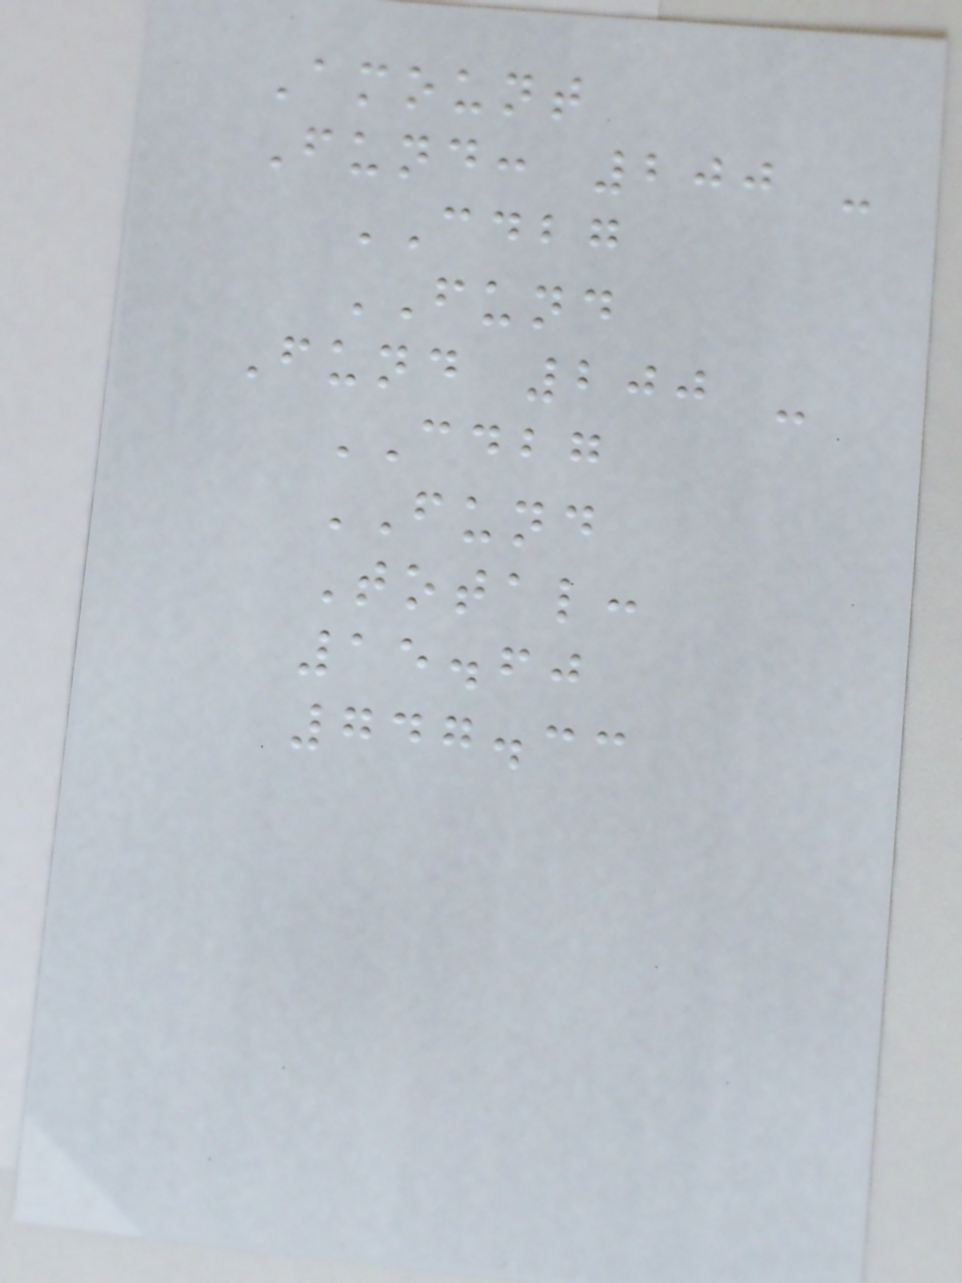Amount
Fund: 200 -
CDBG
FUND
Fund 200 -
CDBG
FUND
Total:
15.60
747.33
